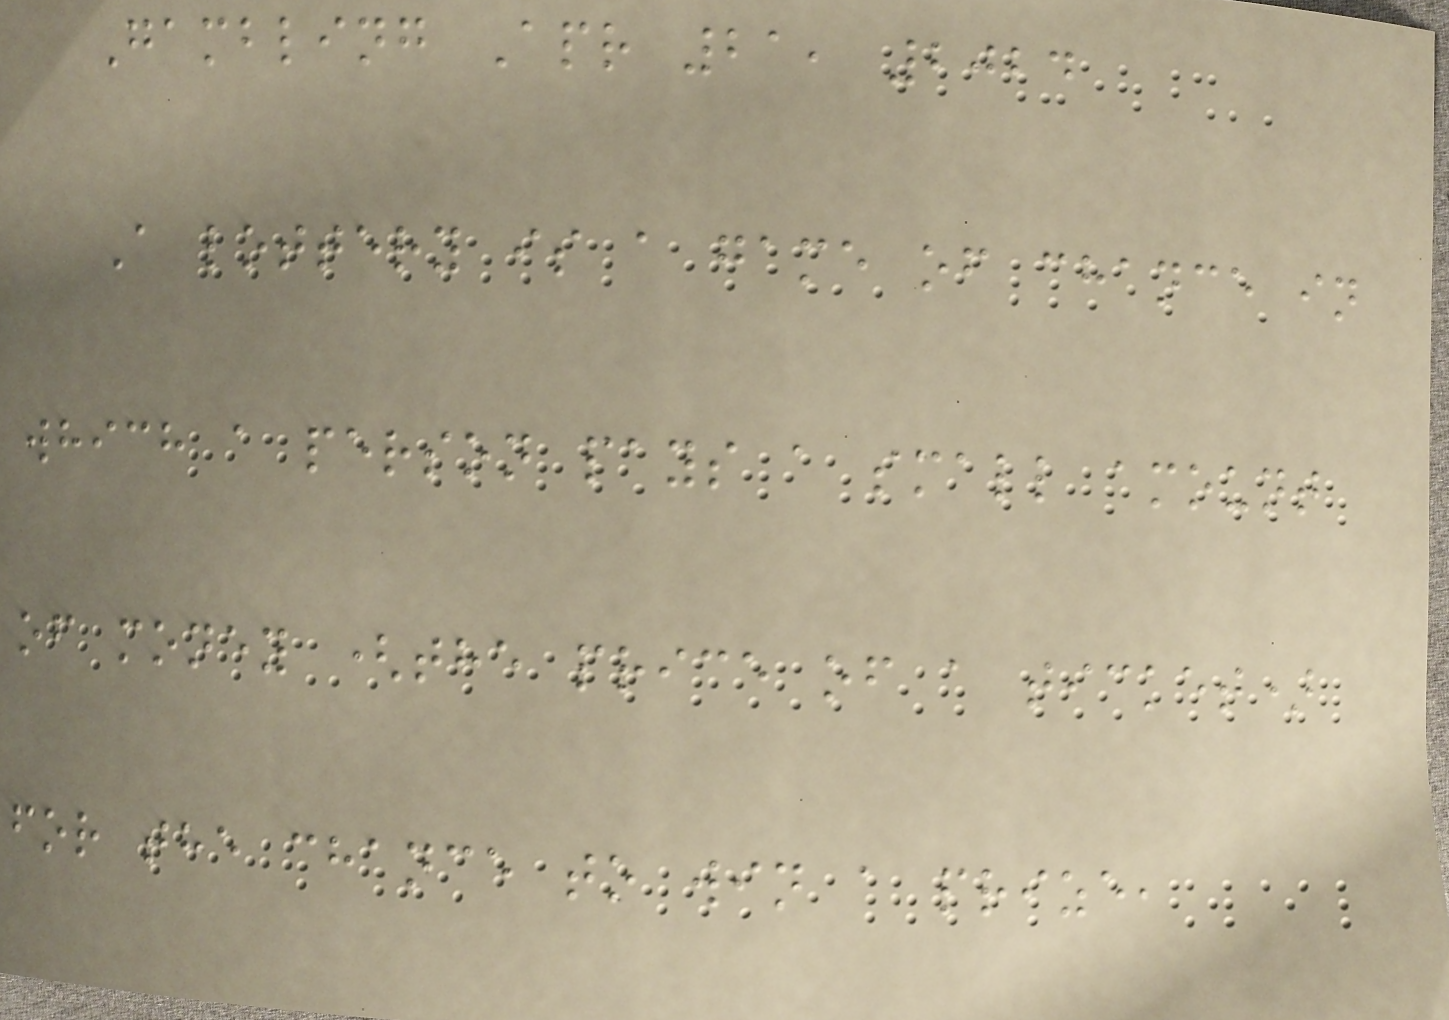Gambling Apr 21, 2024
A lottery is a game of chance in
which a person pays a small amount
of money (the price of a ticket)
for the chance to win a prize,
